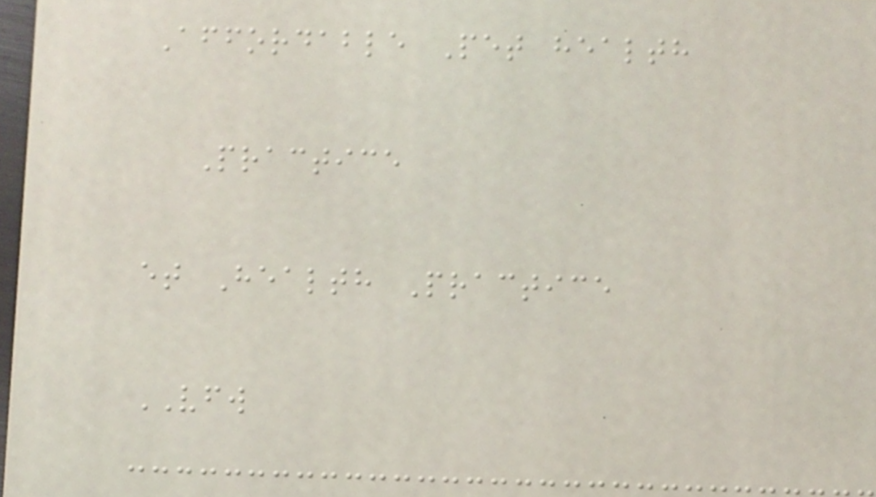Affordable Pet health
Practice
et Health Practice
VFW
